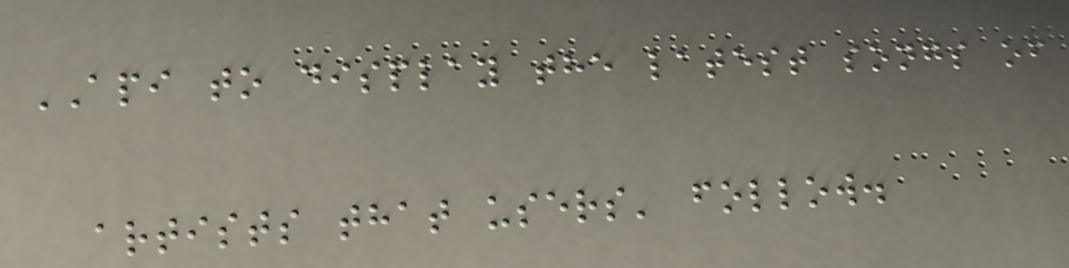API to display the latest songs of
artists that users' follow.
